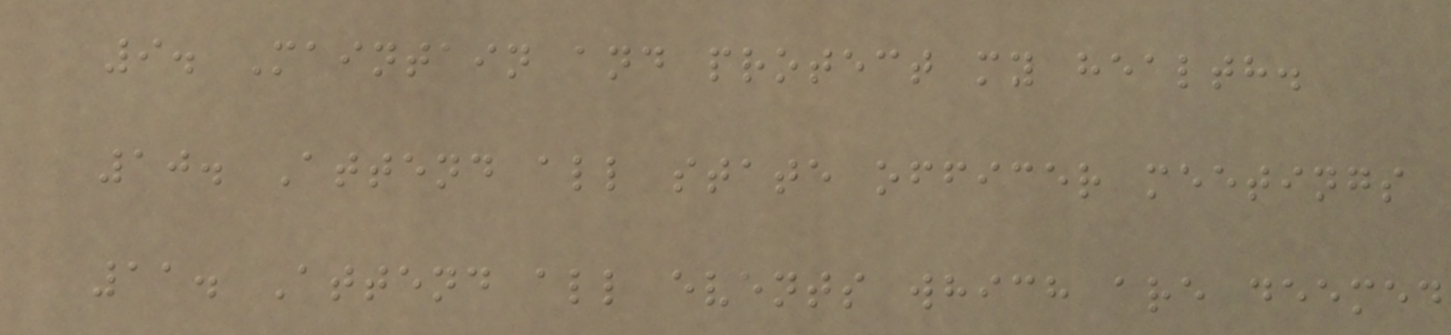9. Maintain and protect my health.
10. Attend all state officer meetings
11. Attend all events which are deemed
